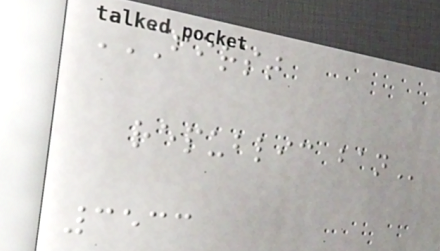FIRST
REPUBLIC BAN
3533
